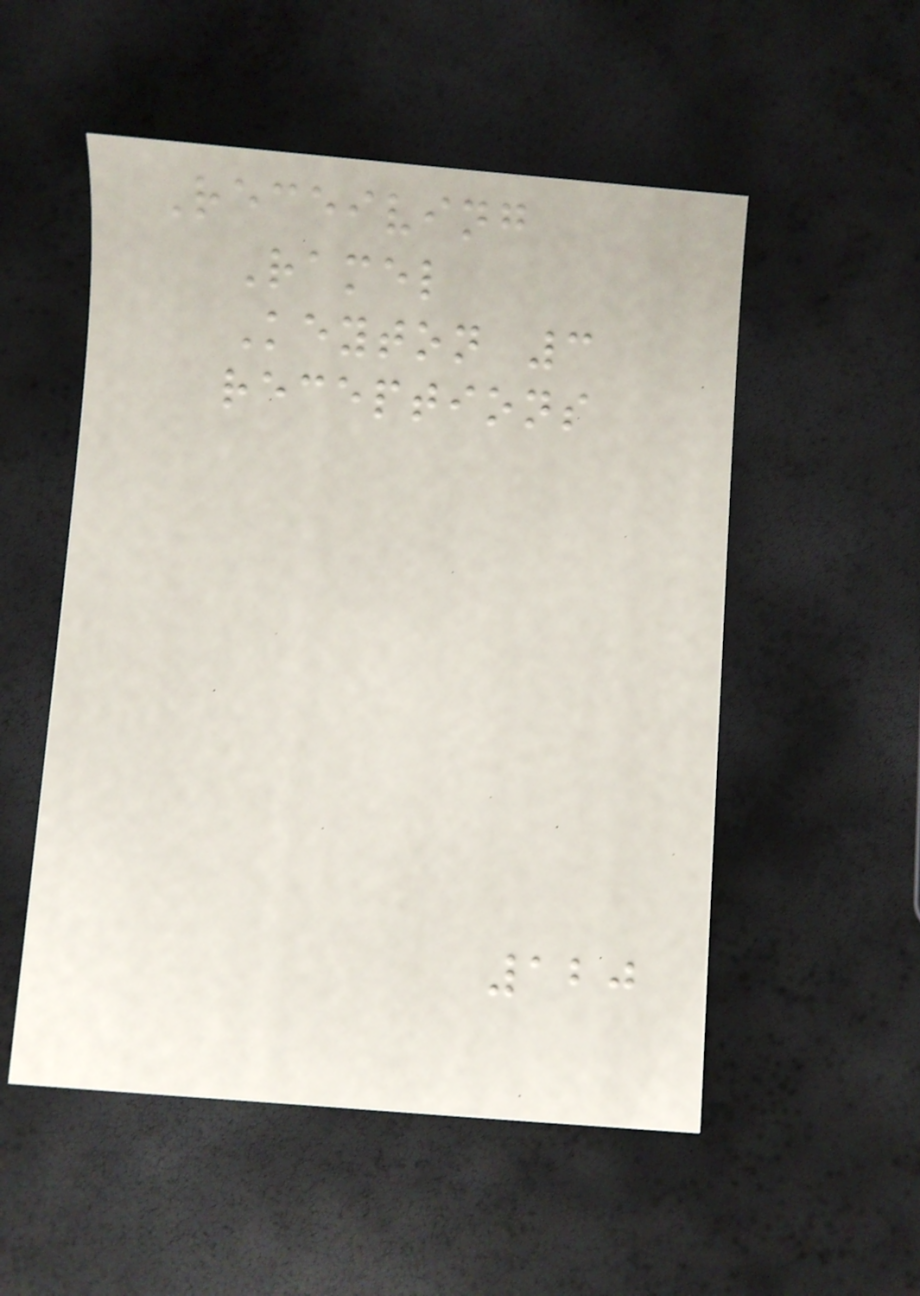Receiving
Ramel
Keyton 3
receptions
120
